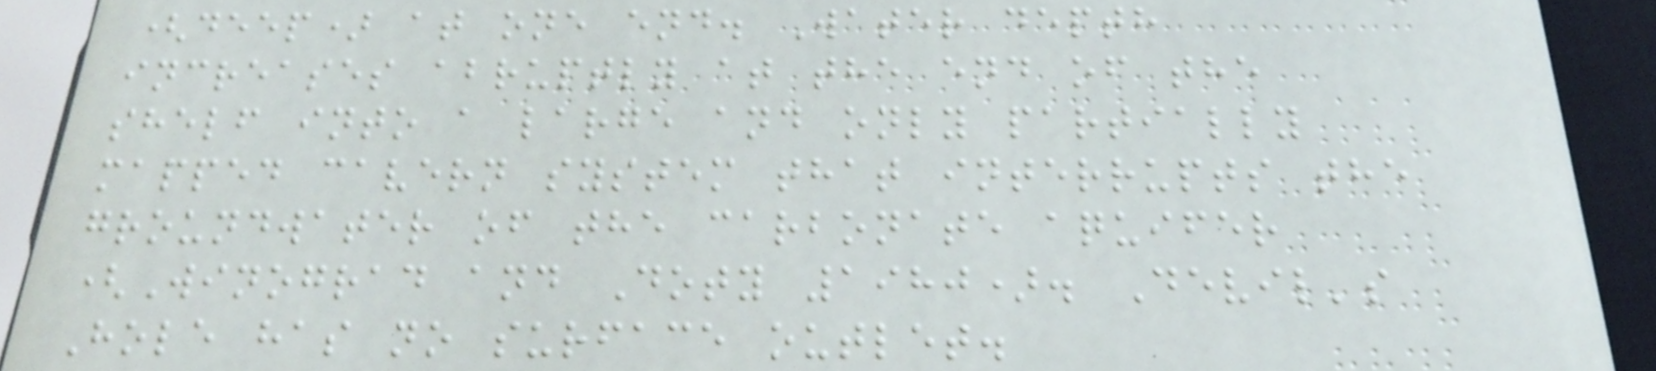(deep) at one end. Water depth
increases abruptly at the end of the
shelf into a large and only partially
mapped cavern system that interrupts the
groundwater of the carbonate aquifer
(Winograd and Doty 1980). Devil's
Hole has no surface outlet.
